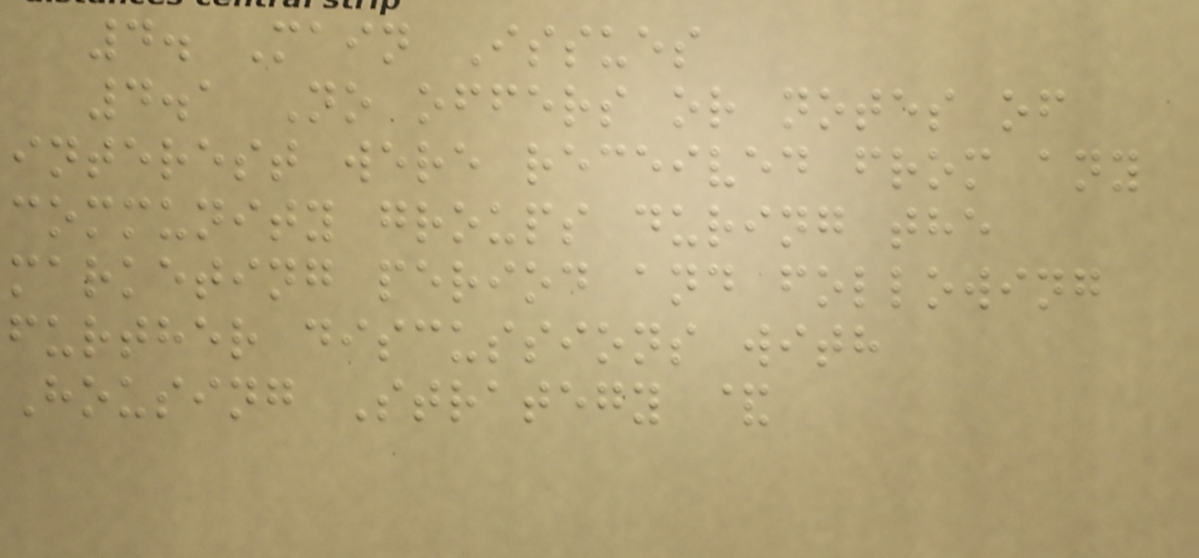4. Main Issues
4.1 No offers or notes of
interest were received from any
community groups during the
marketing period and following
further discussions with
Housing Strategy &
